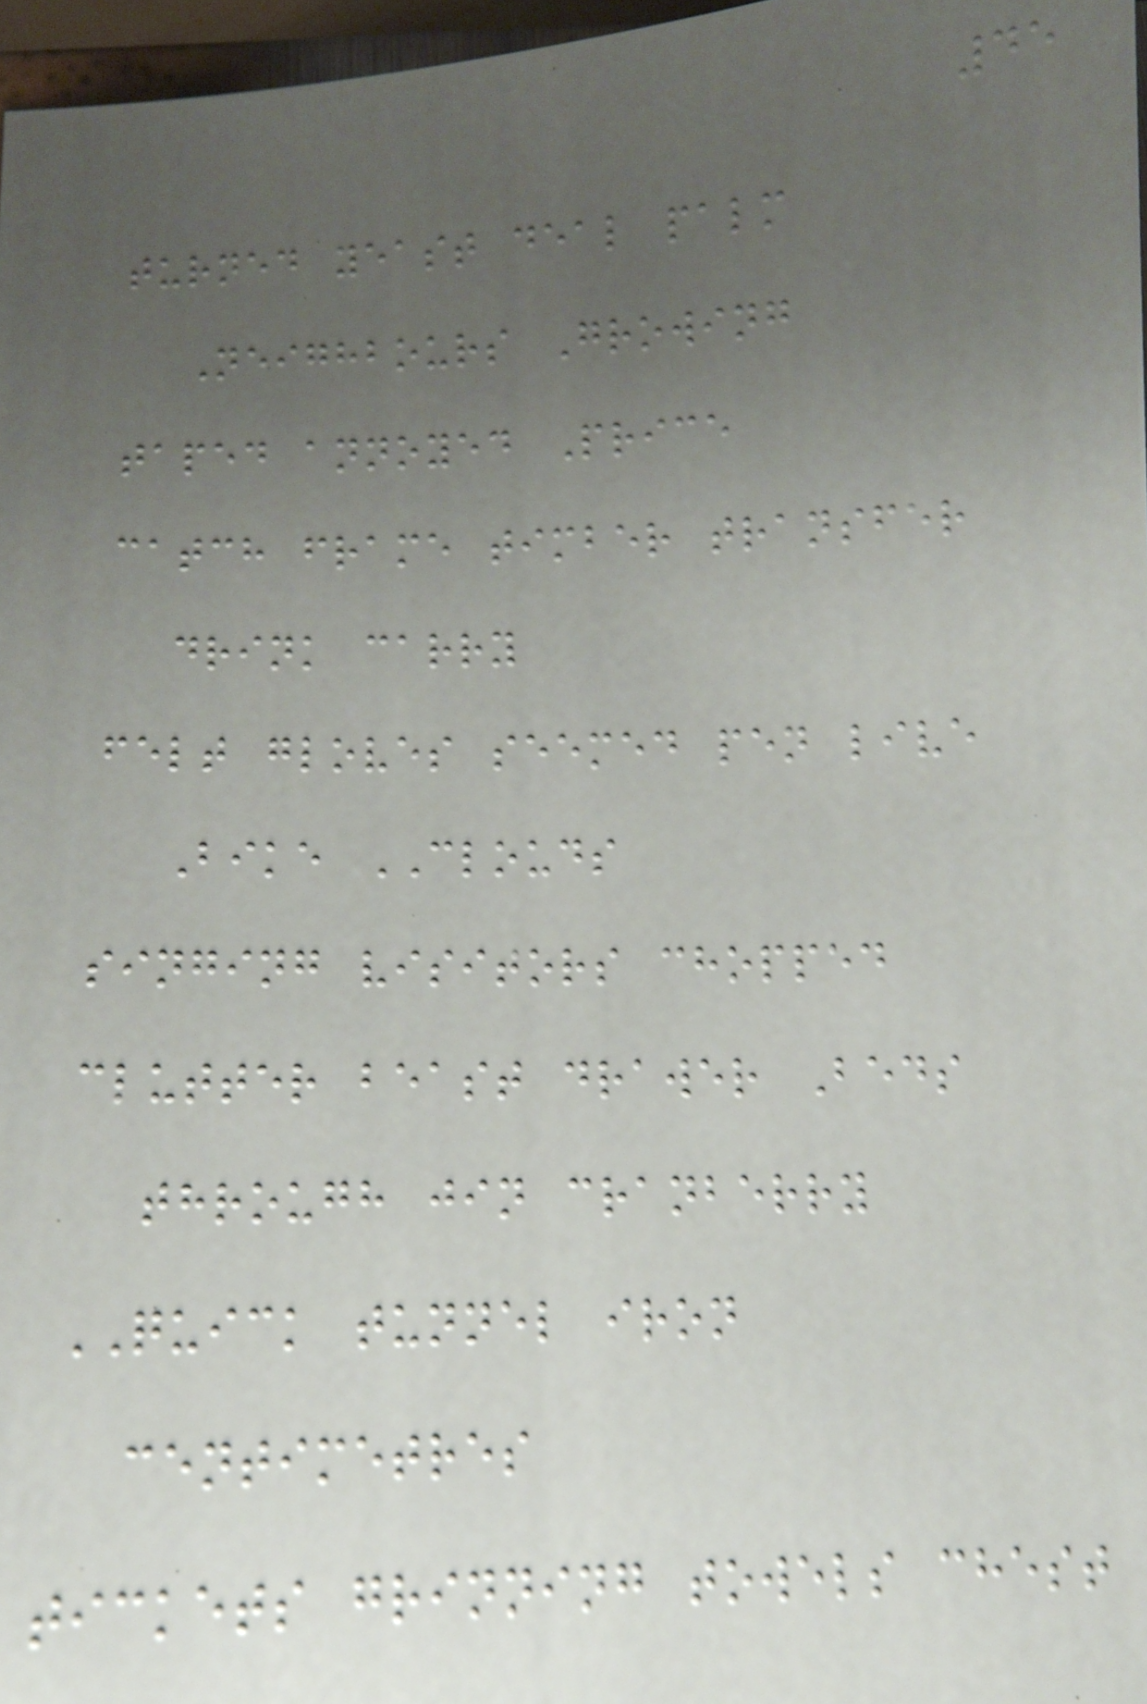45
turned yeast deal palm
Neighbours Growing
taped annoyed Price
catch frame timber transfer
drink carry
felt gloves seemed pen live
Bike CLOUDS
singing visitors chopped
clutter beast drawer Beds
through jin cranberry
QUICK tunnel iron
centimetres
tickets grinning towels chest
